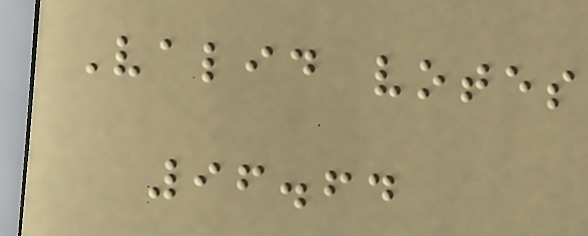Valid votes
96.64
